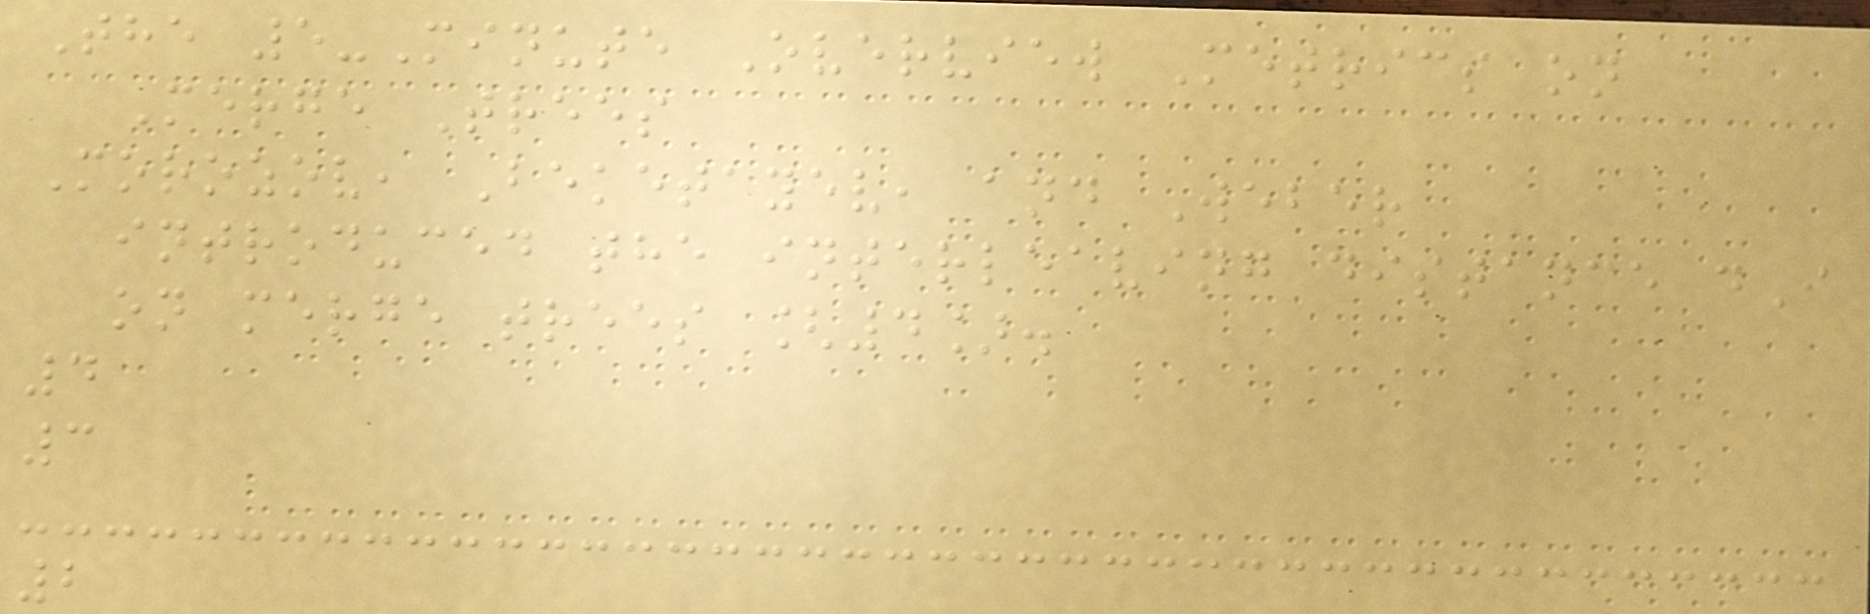The 5-Minute Overview Metrics on
Merge Trees
Morozov, Beketayev, and Weber
introduced the interleaving distance dI
on merge trees [4].
4
3
2
